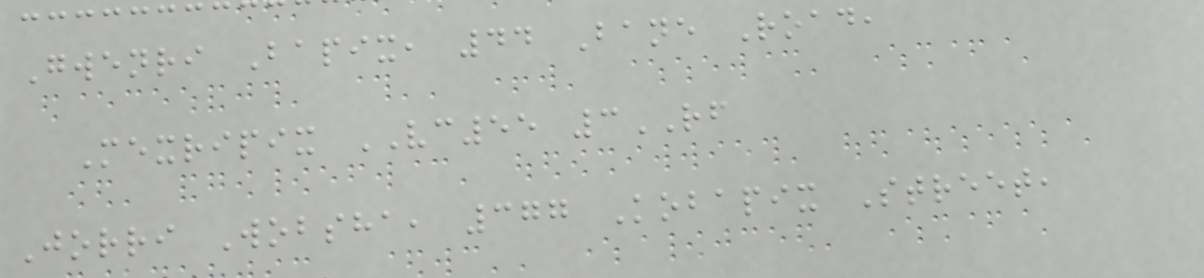Gwenri Bapix, 44 Bane Road,
Mexripix VC55 3RF
Jorri Wobsha, 377 Kobapix Street,
